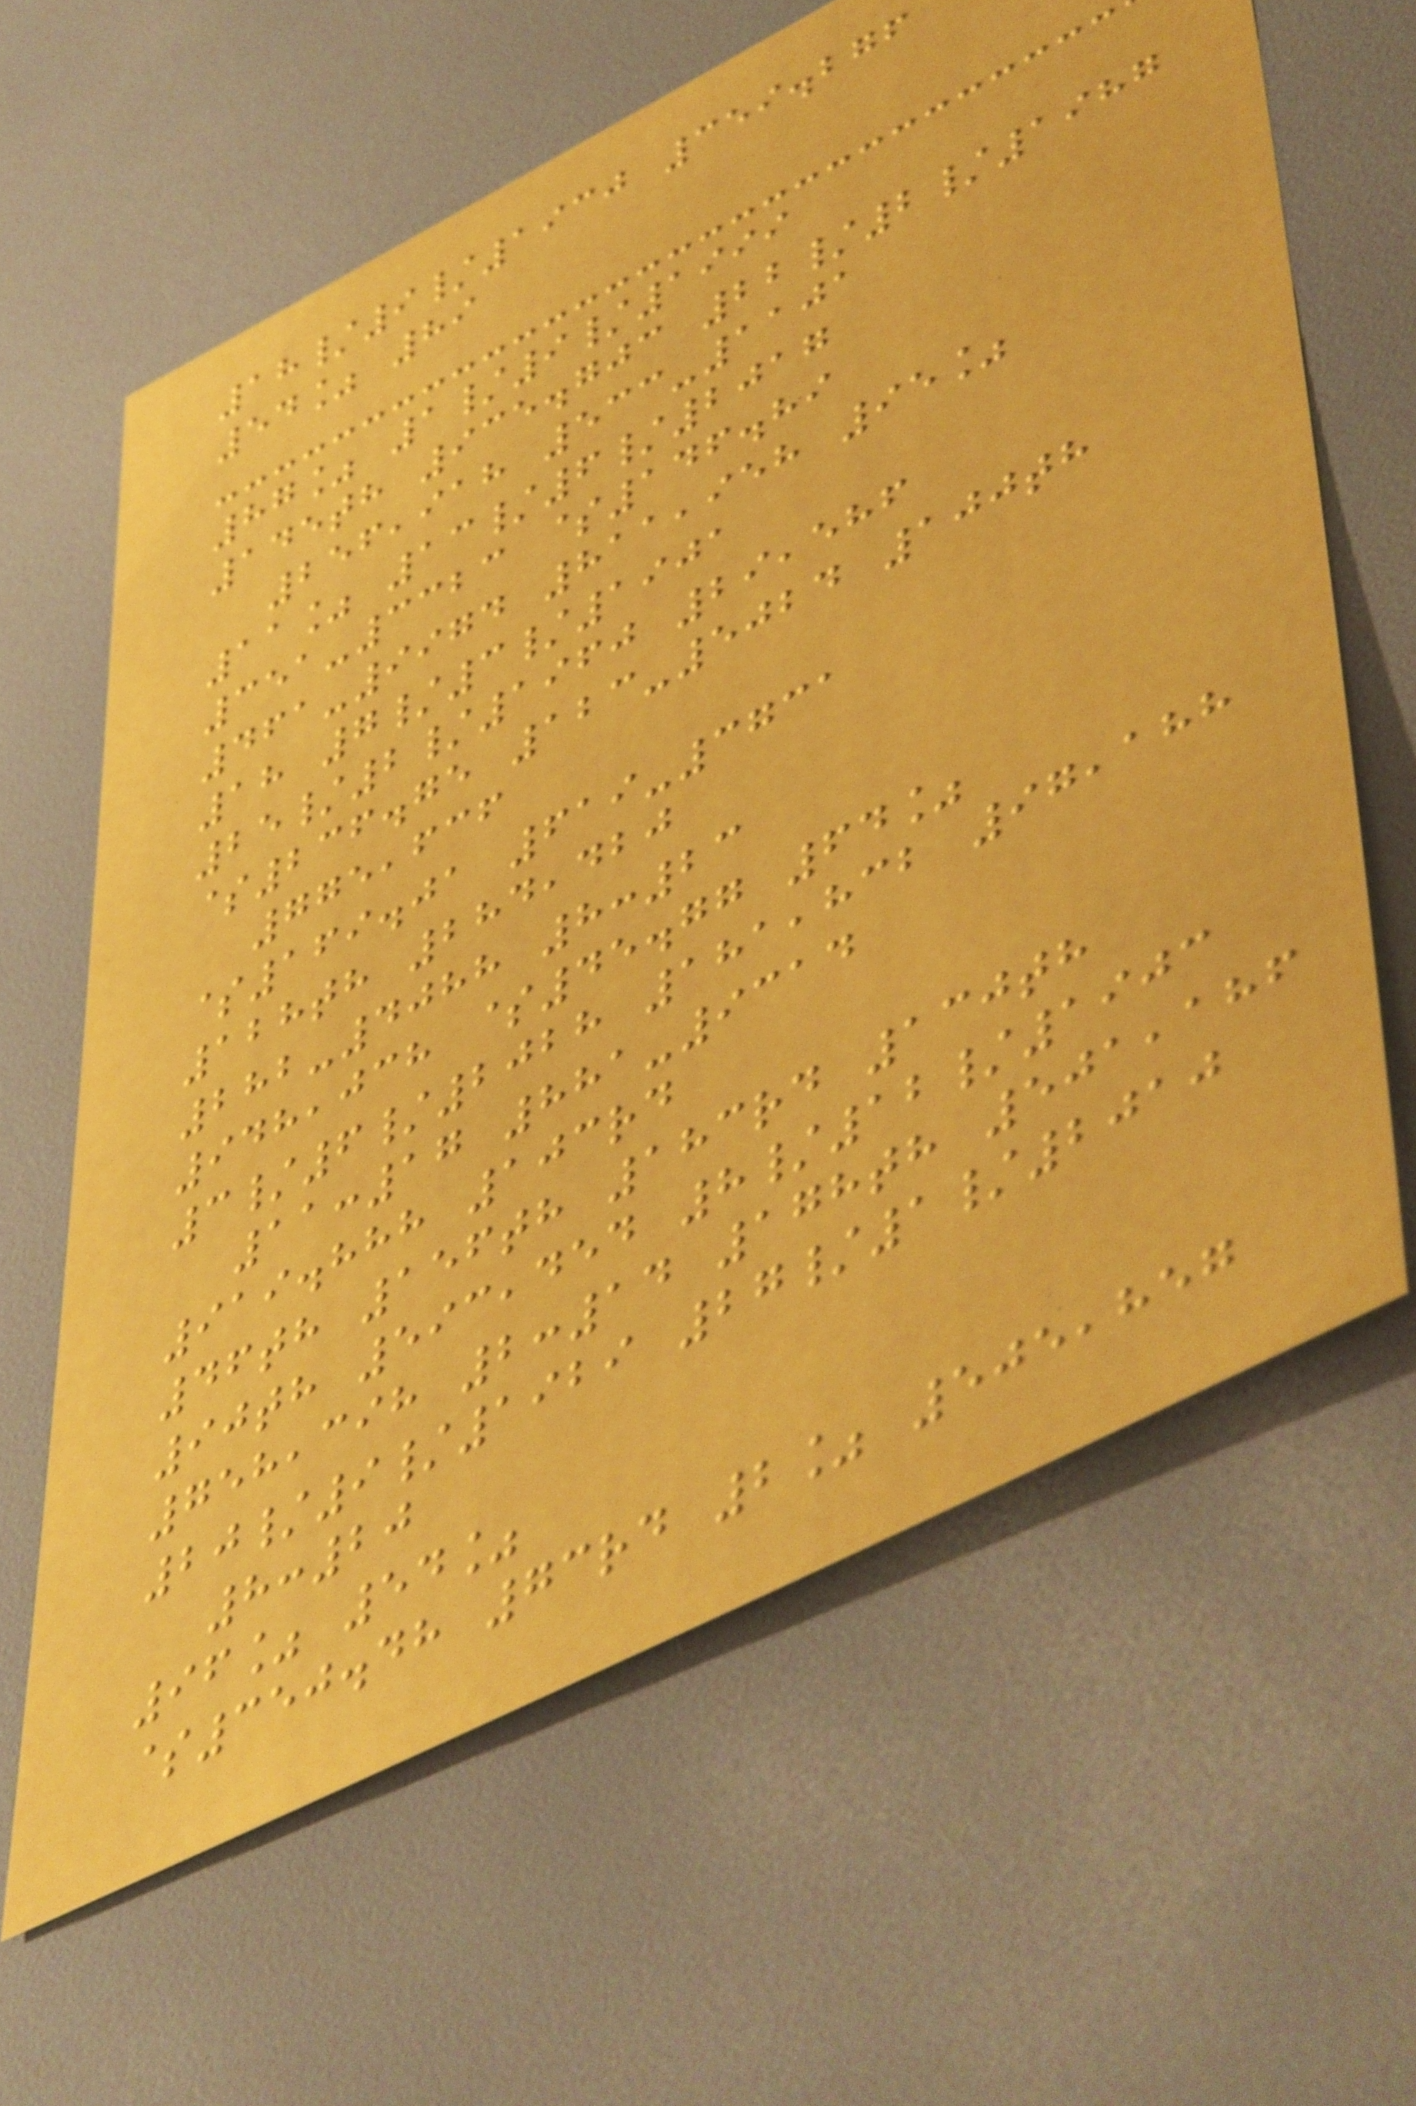18/9/1930 359.276
54% 89
87% 1/9/1999
145th 935.703 22/2/1987
256,918 533-1101
11% 13/6/2017
351-3323 $146.89
461-9974 811,958 95%
18 7/3/1901
25/2/1960 29,586
$236.75 123-5024 100th
775,636
$169.01 619-3731
128th 284,420
282-4088 8:23
948,038 $45.77 64%
3/6/2028 181,832 97,188
11:17 881-9314
919.888 103rd
46th 156th 183rd 130th
90th 593,454 8/12/1903
758,398 2:14 178th 501,186
20/9/1929 27/1/2010
8:20
96% 54%
$350.48 73rd 2% 505,857
